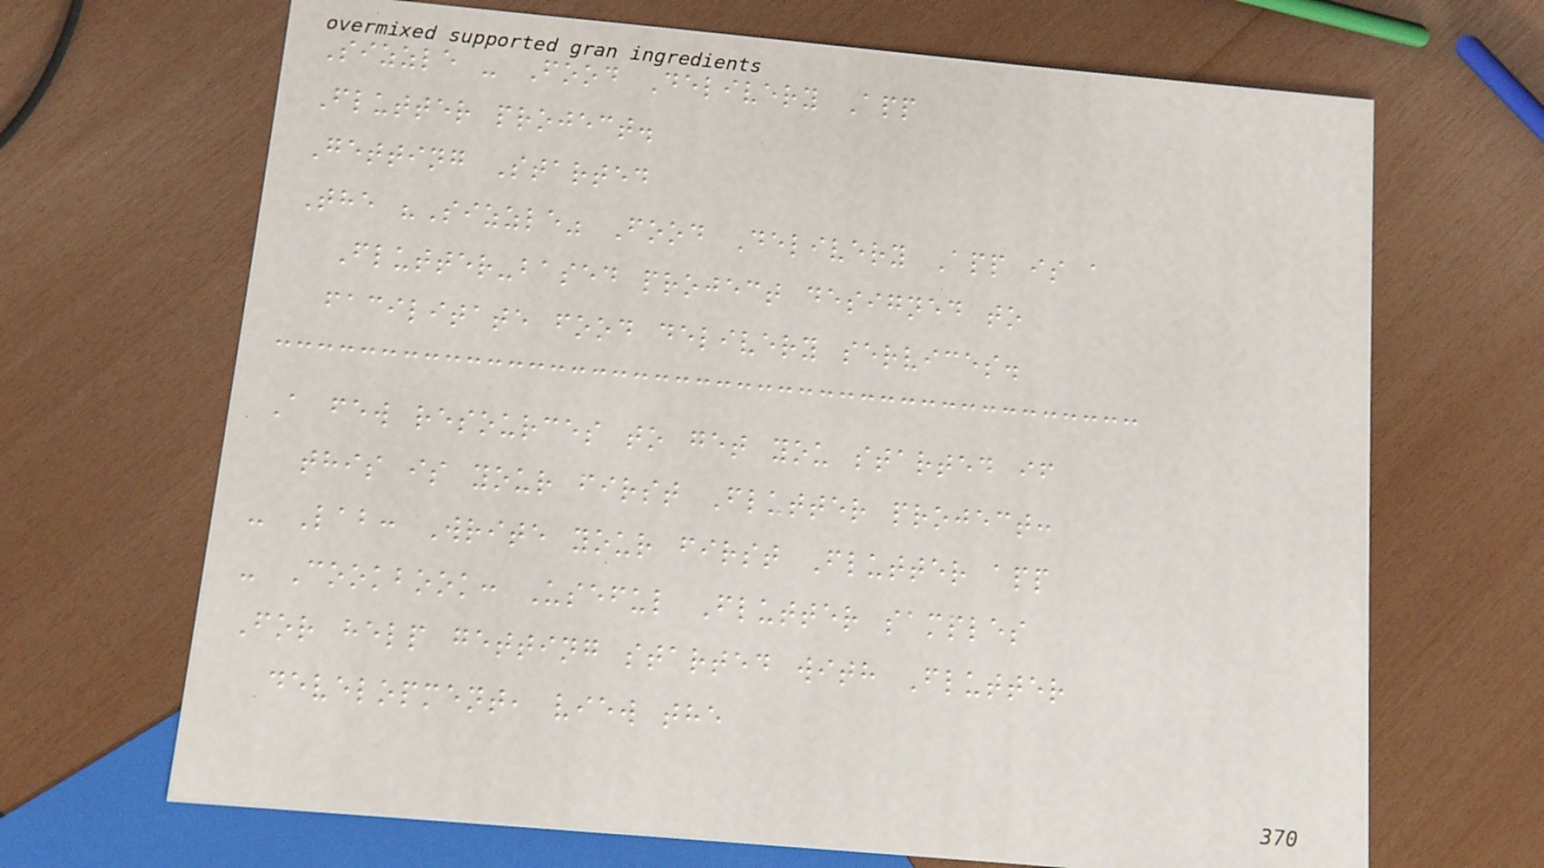Sizzle - Food Delivery App
Flutter project.
Getting Started
The "Sizzle" Food Delivery App is a
Flutter-based project designed to
facilitate food delivery services.
A few resources to get you started if
this is your first Flutter project:
- Lab: Write your first Flutter app
- Cookbook: Useful Flutter samples
For help getting started with Flutter
development, view the
